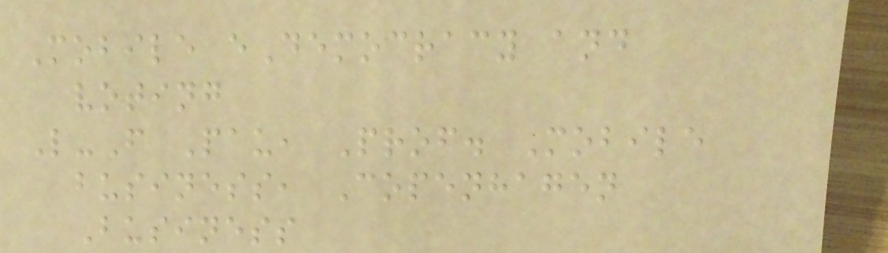Mobile eDemocracy and
voting
L-F Pau, Prof. Mobile
business, Copenhagen
Business
